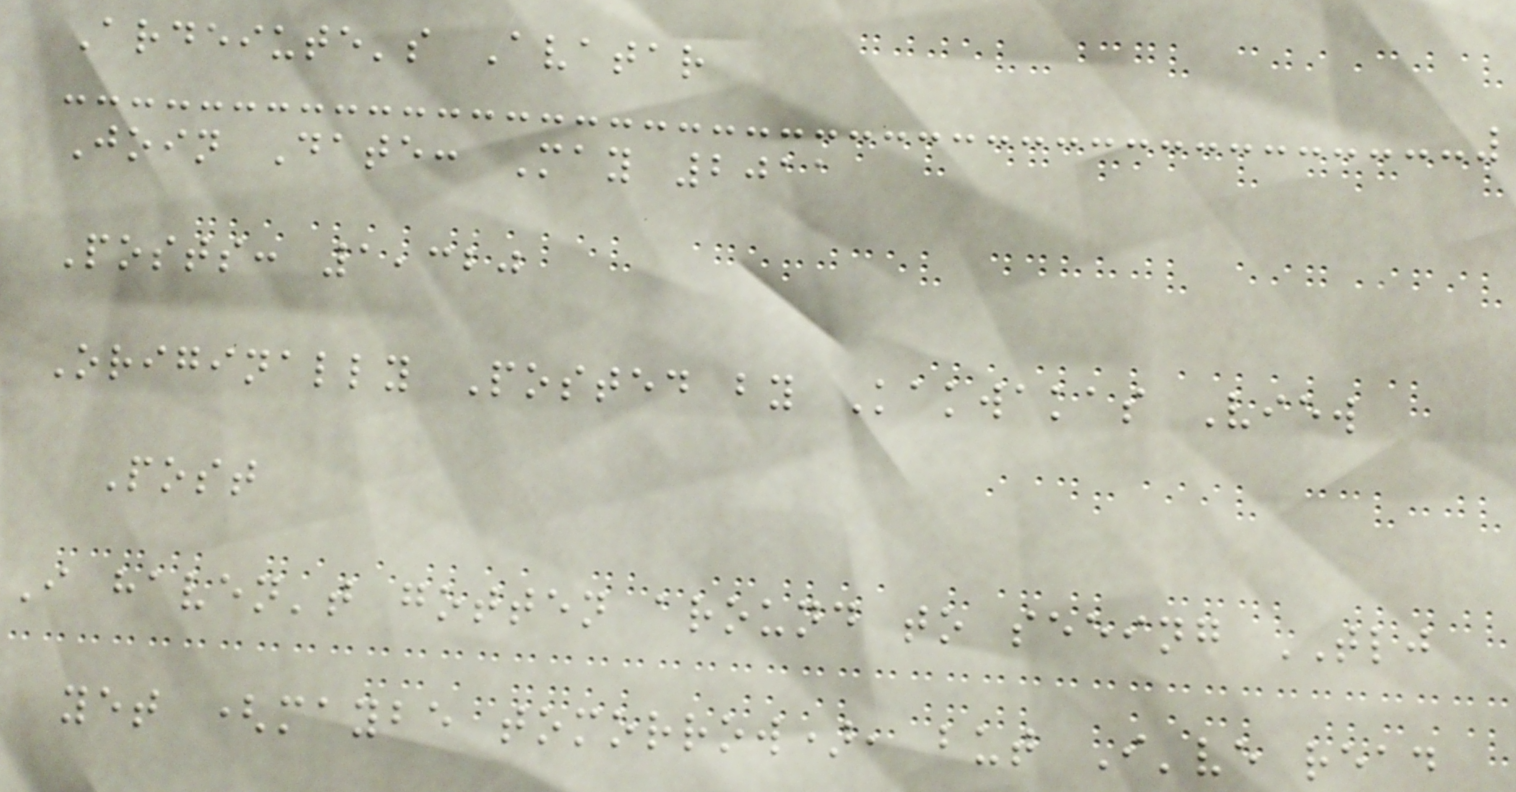Ardeiute's Avatar
Join Date: May 2011
Posts: 1,320
Originally Posted by Kakwakas View
Post
I haven't gotten around to seeing TLJ
yet (maybe tomorrow), but I've read
